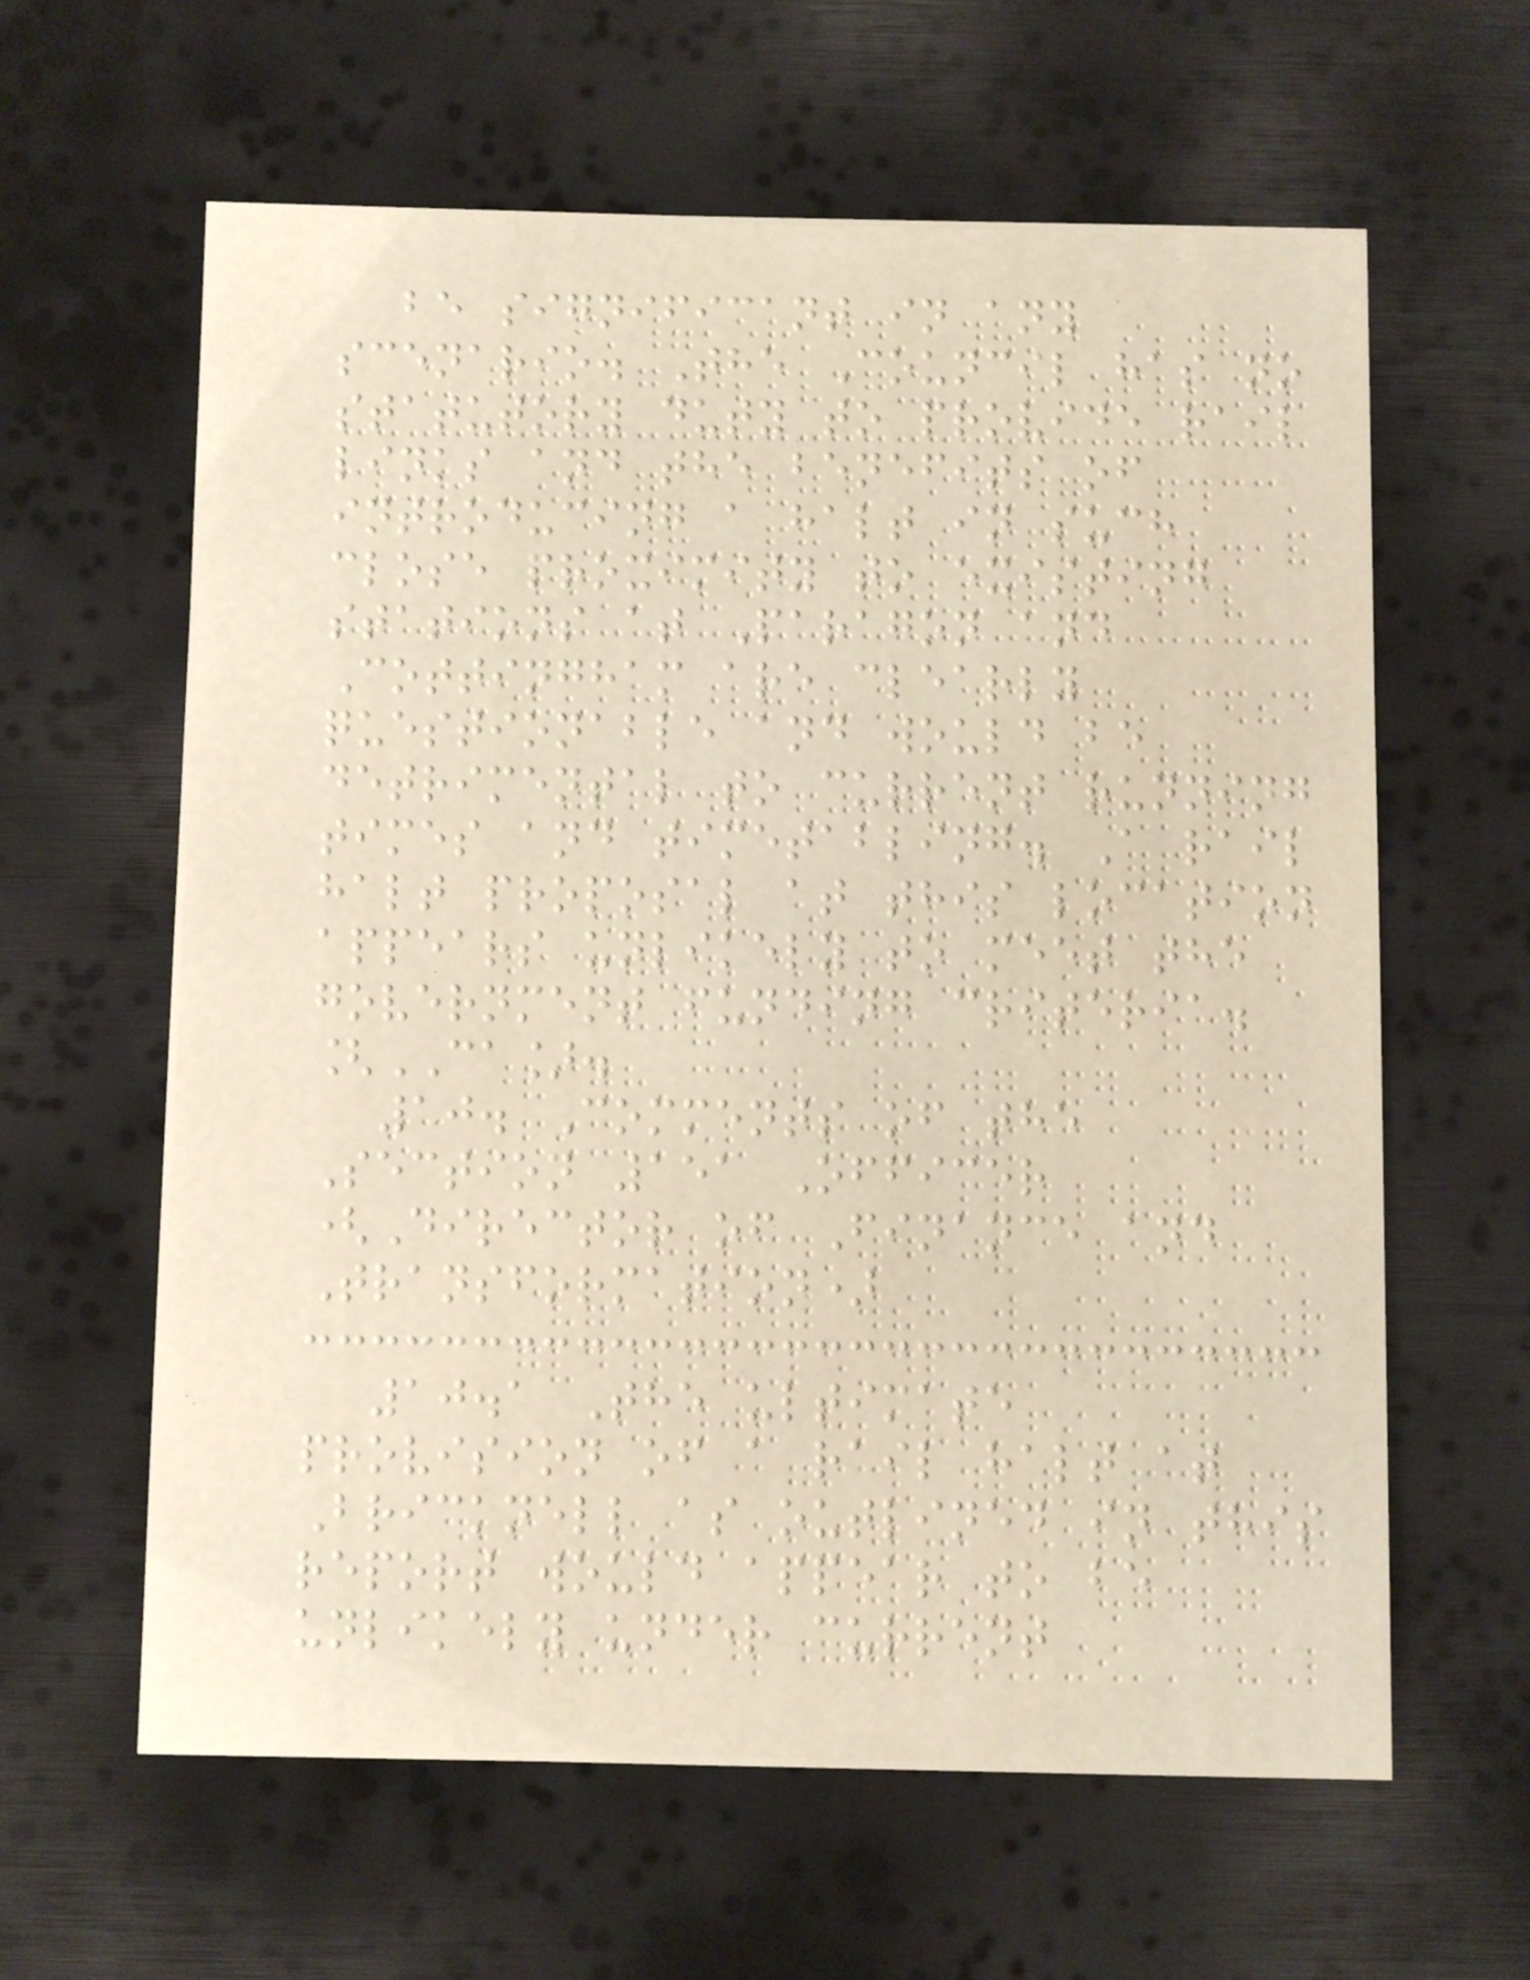be significant in any
scenario. The Council has no
statutory duty to provide rail
links and the benefits of
introducing a halt in such
close proximity to existing
stations at Paragon and
Cottingham are clearly
questionable and would be
detrimental to current running
times and timetabling. A rail
halt proposal at this location
appears unlikely to meet the
government funding criteria.
[CA].
10. Comments of the
Section 151 Officer
(Director of Finance and
Transformation)
10.1 The ultimate
provision of a rail halt at
Bricknell as outlined in this
report would appear to be
unlikely under current
